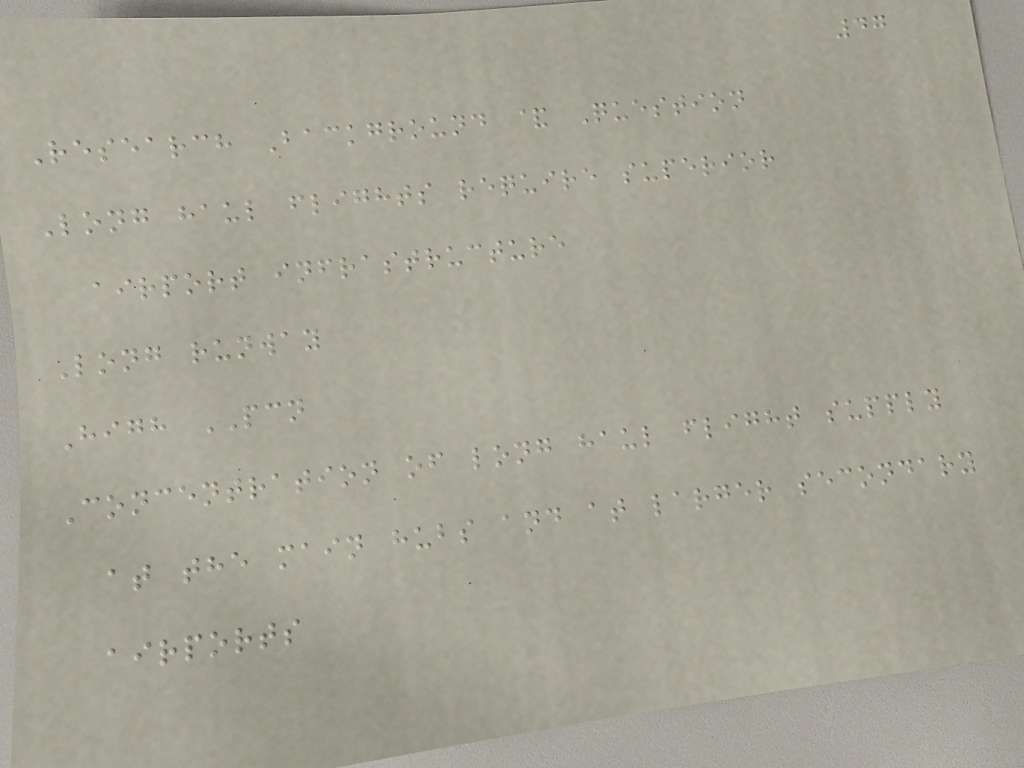47
Research Background & Question
Long haul flights require superior
airport infrastructure
Long runway
High PCN
Concentration of long haul flight supply
at the main hubs and at larger secondary
airports
